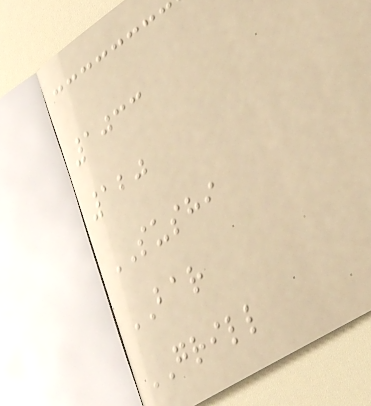1033
120
SUSHI
BAR
GRILL
